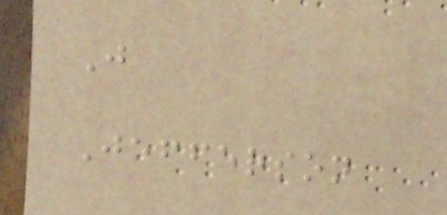J
Jefferson
